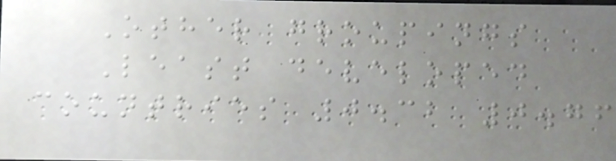Other groupings
Least developed
countries 0.32 0.76
